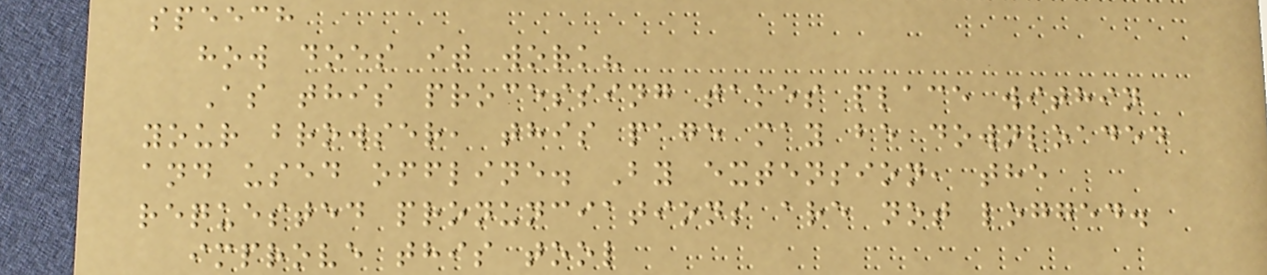speech
how does it work?
As this processing takes place within
your browser, this page may be downloaded
and used offline. By extension, the
requested pronunciations are not logged.
improve this tool
